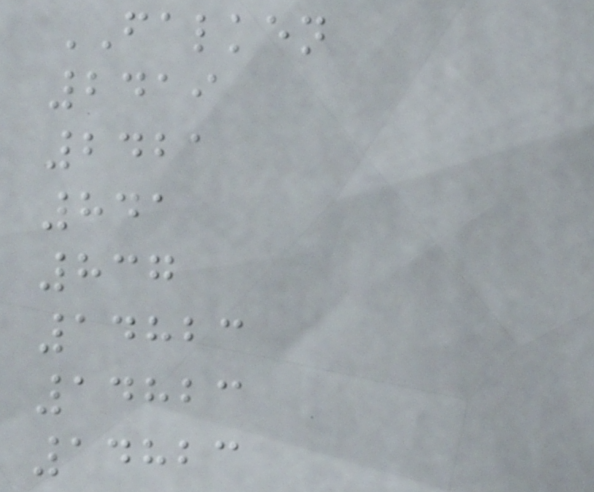FALKEN
2419
2421
841
837
14823
14823
14823
